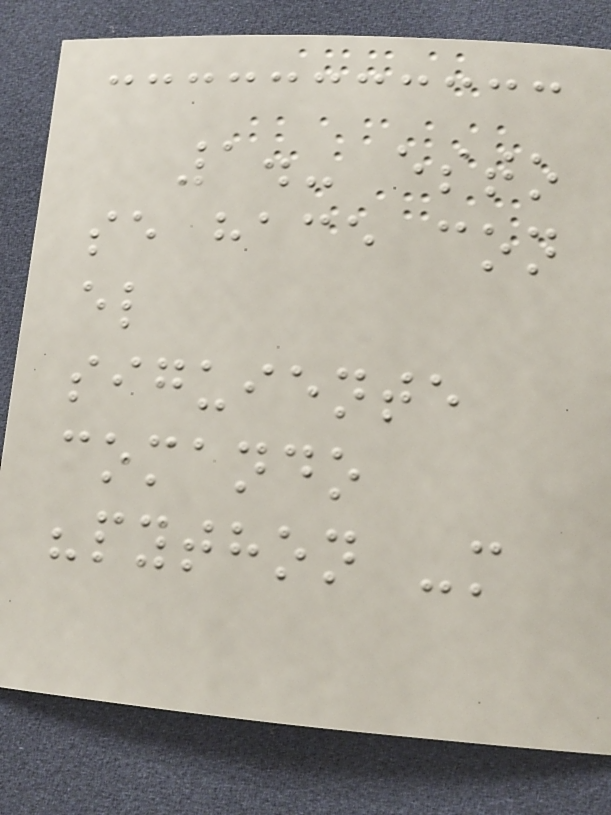1.- esto
se hace con
el
siguiente
comando
"python -m
